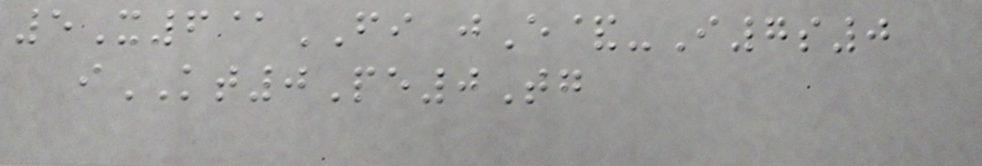5X6@FI jE&-I7s0
iKT0Pe0Tg
